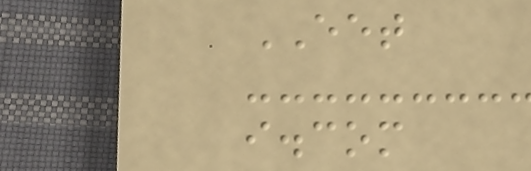EET
i.com
